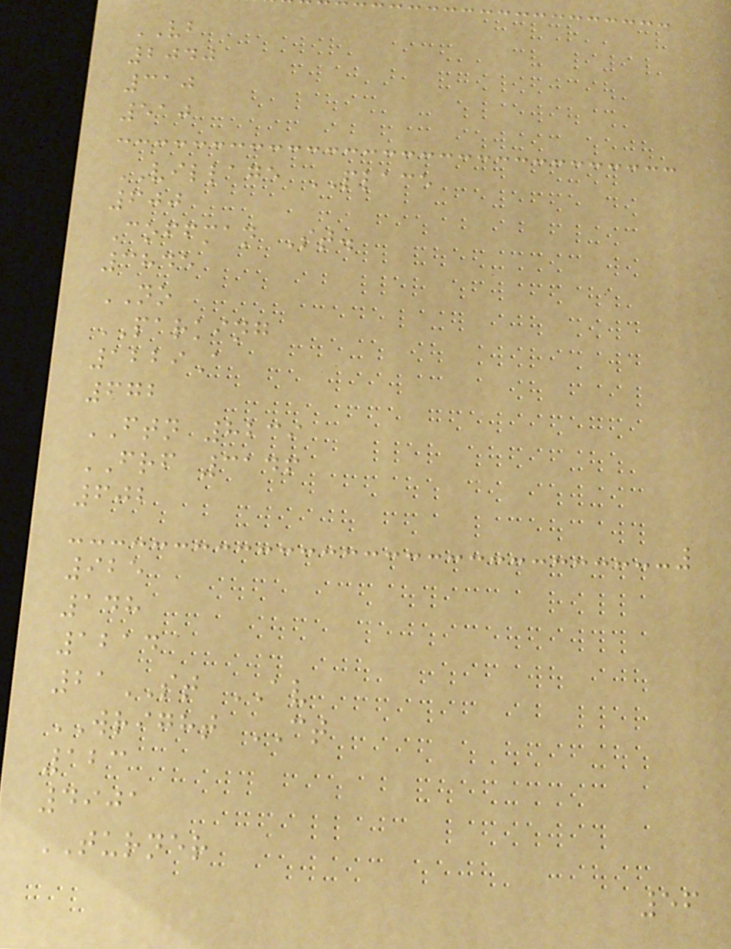VB
2040
310
510
VILLAGE PLACE
600
Coffman St.
3845
NO
PARKING
1229A
672
FTN 8239
FRF 3146
602
925
148
1214
21ST AV
WRIGHT CT
123
4901
TURNER
56
